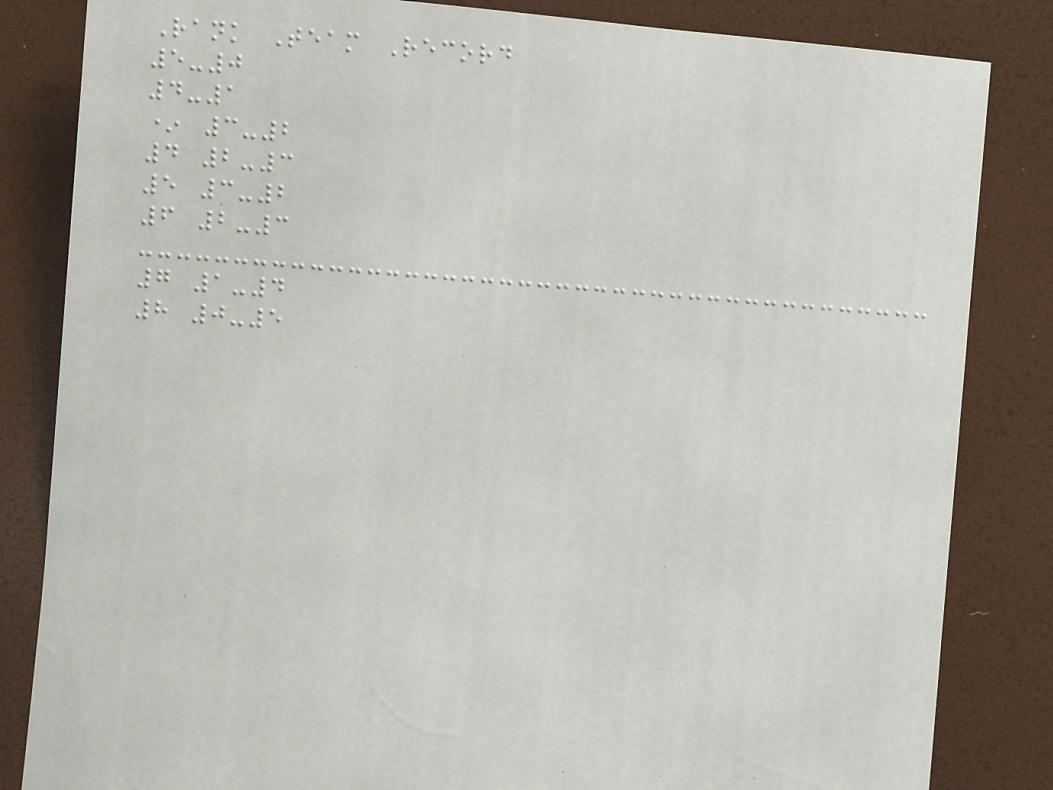Rank Team Record
5-0
4-1
* 3-2
4 2-3
5 3-2
6 2-3
7 1-4
8 0-5
